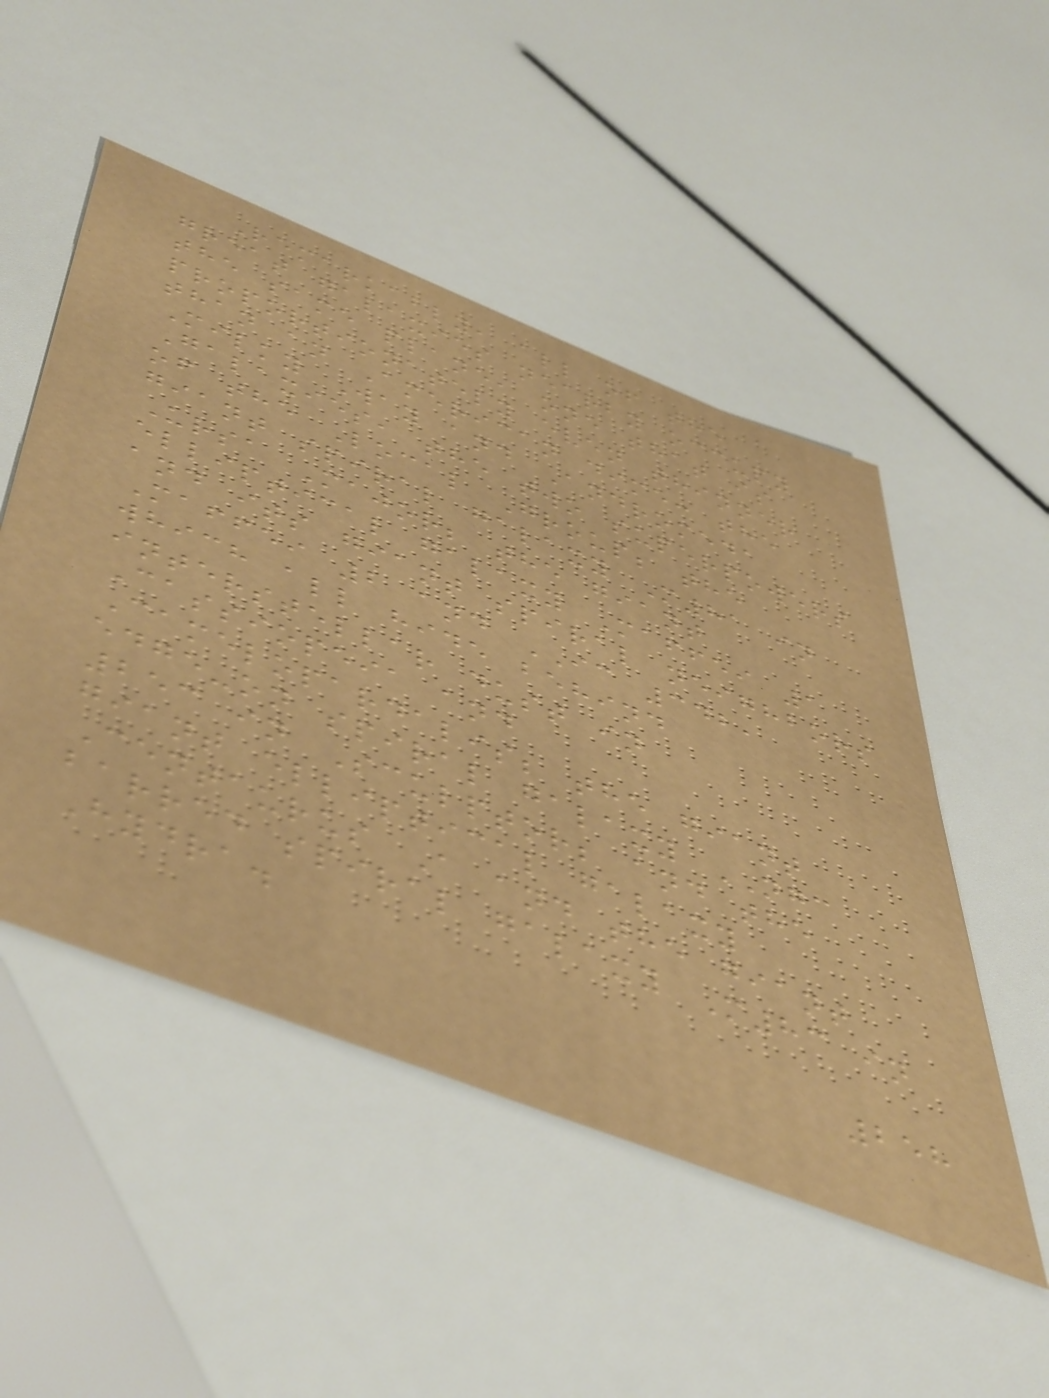Remarkably, all of the
great galaxies nearby occupy
the same plane, one that is
proportionately even thinner
than an American dime: the
Milky Way and Andromeda
Galaxies, the two superpowers
of the Local Group; the
giant spiral galaxy M81 in
Ursa Major; the giant
elliptical galaxy Maffei 1
and its giant spiral neighbors
Maffei 2 and IC 342,
which all hide behind
interstellar dust in
Cassiopeia and
Camelopardalis; the giant
edge-on spiral galaxy NGC
253 in Sculptor; and the
giant elliptical galaxy
Centaurus A and the giant
barred spiral galaxy M83 in
Hydra.
258
